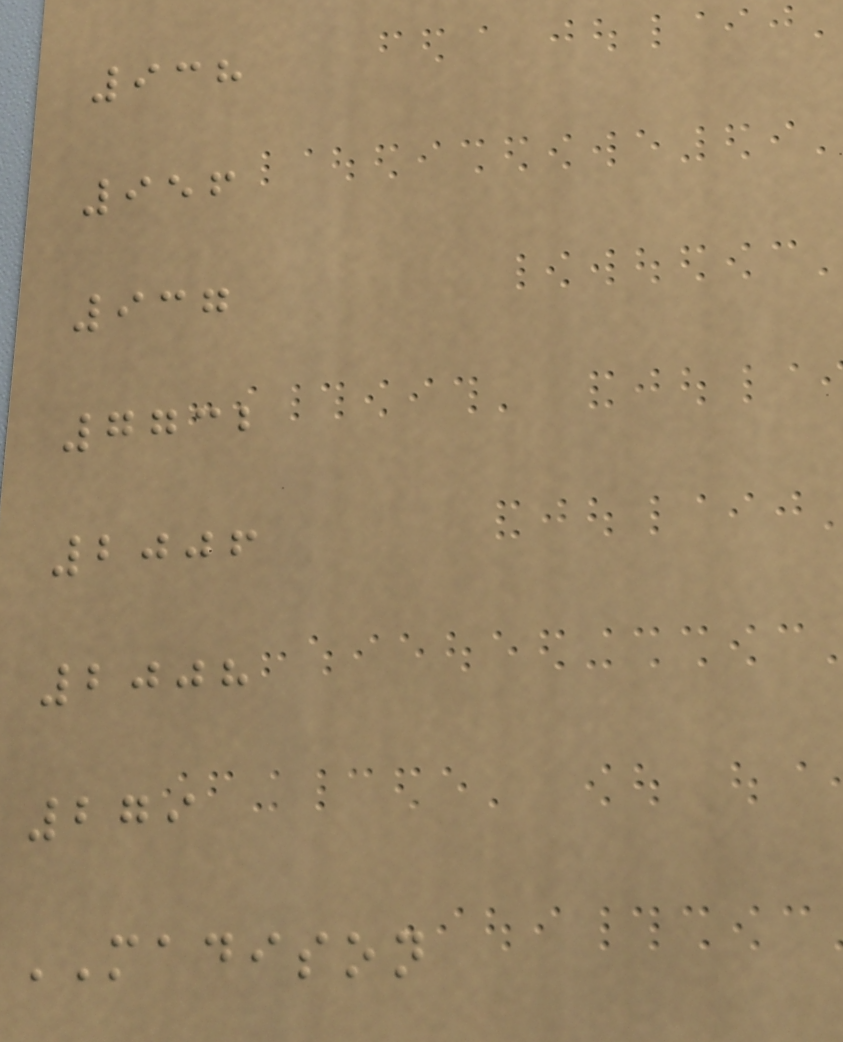938
956
937
7732
2006
2008
279
MADISON
